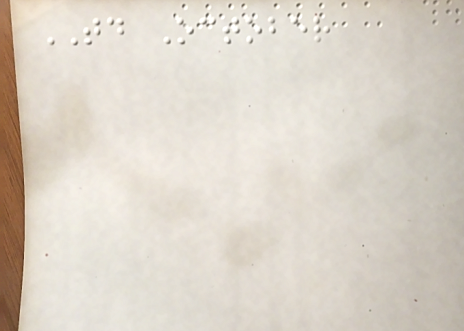TD October
